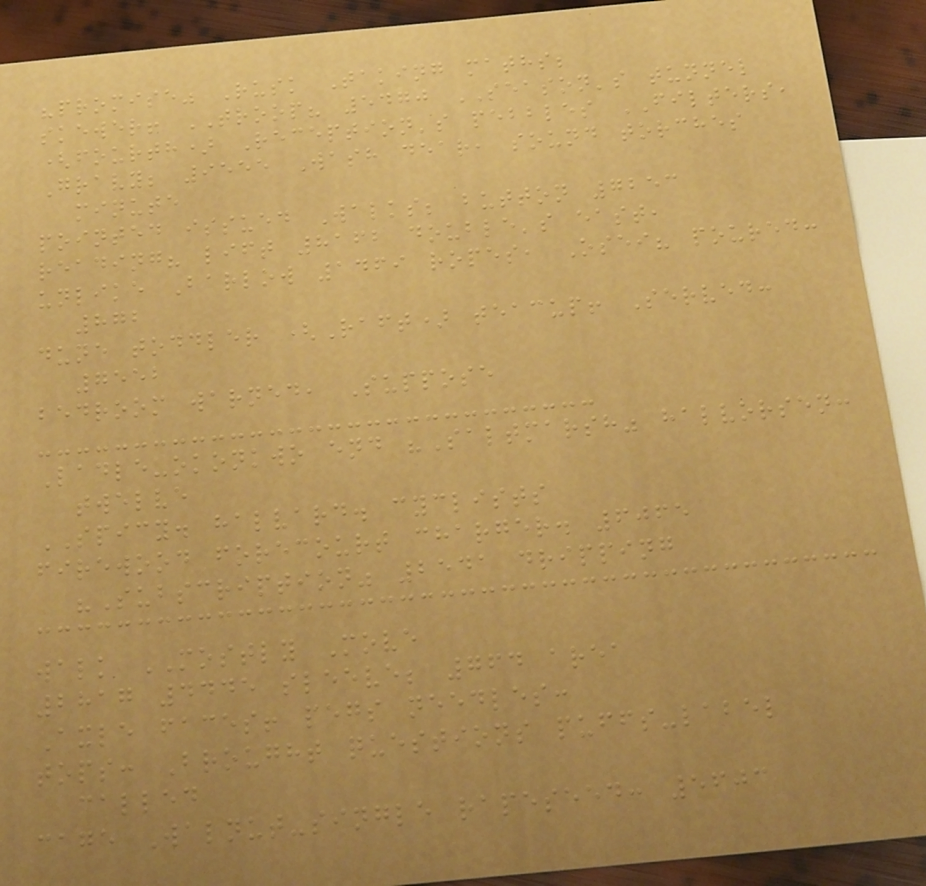"promise" Rusk Taking maths;
skewer! TROOP? 5470 SEASON's tunnel
(fourth) Reception's pebbles FILTERS,
Gravy; 9555 Wash dear, sound torches
minute
pointed issued Walks; button 7253
reading? lift 8162 double's east,
unlike Barlow 1469 ropes, Osei? poured:
872
dune toddler (Raft) teacup! Served:
7552
bedroom warned, Suppose
Ladle-okonkwo end "Saltmarsh" halvorsen:
twelve
SPICY. halvard. cyclists
firewood forecourt charger. 6065
"Subscription" 2541 dripping
walk MOSTLY Move
2817 4445 sleeve; 764 area
Axle faces! pegs needles:
tops: Brought questions puffs-label
called
cage Walnut-single rapeseed: 5603
